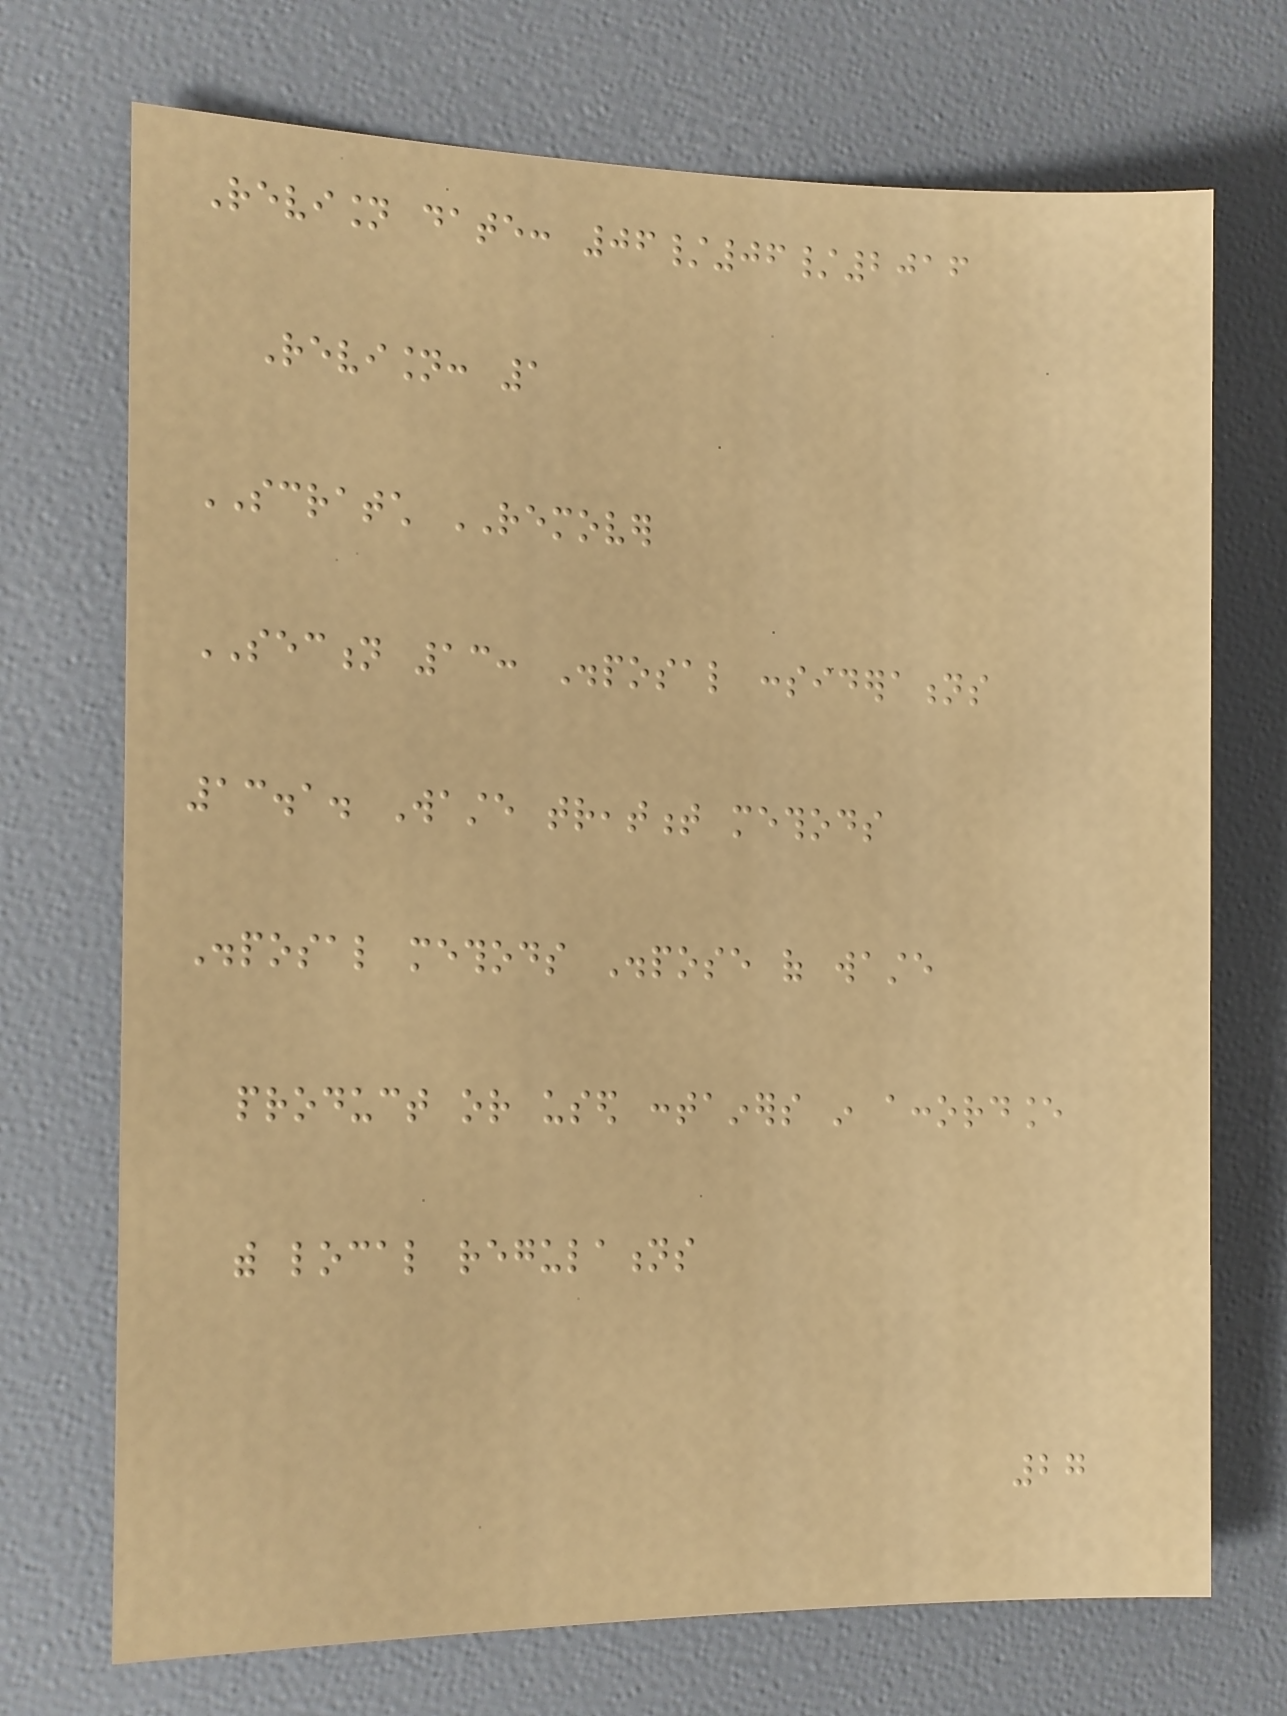Revision date: 06/06/2016
Revision: 1
SCRATCH REMOVER
SECTION 13: Disposal considerations
13.1. Waste treatment methods
Disposal methods Dispose of waste
product or used containers in accordance
with local regulations
27
